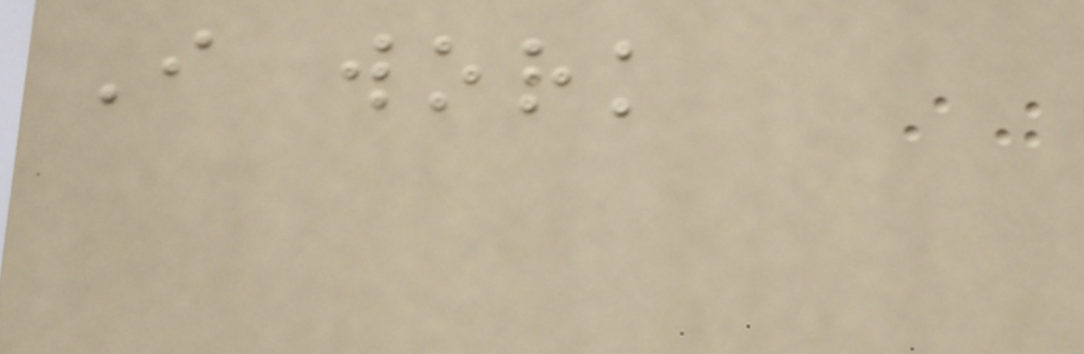I work
